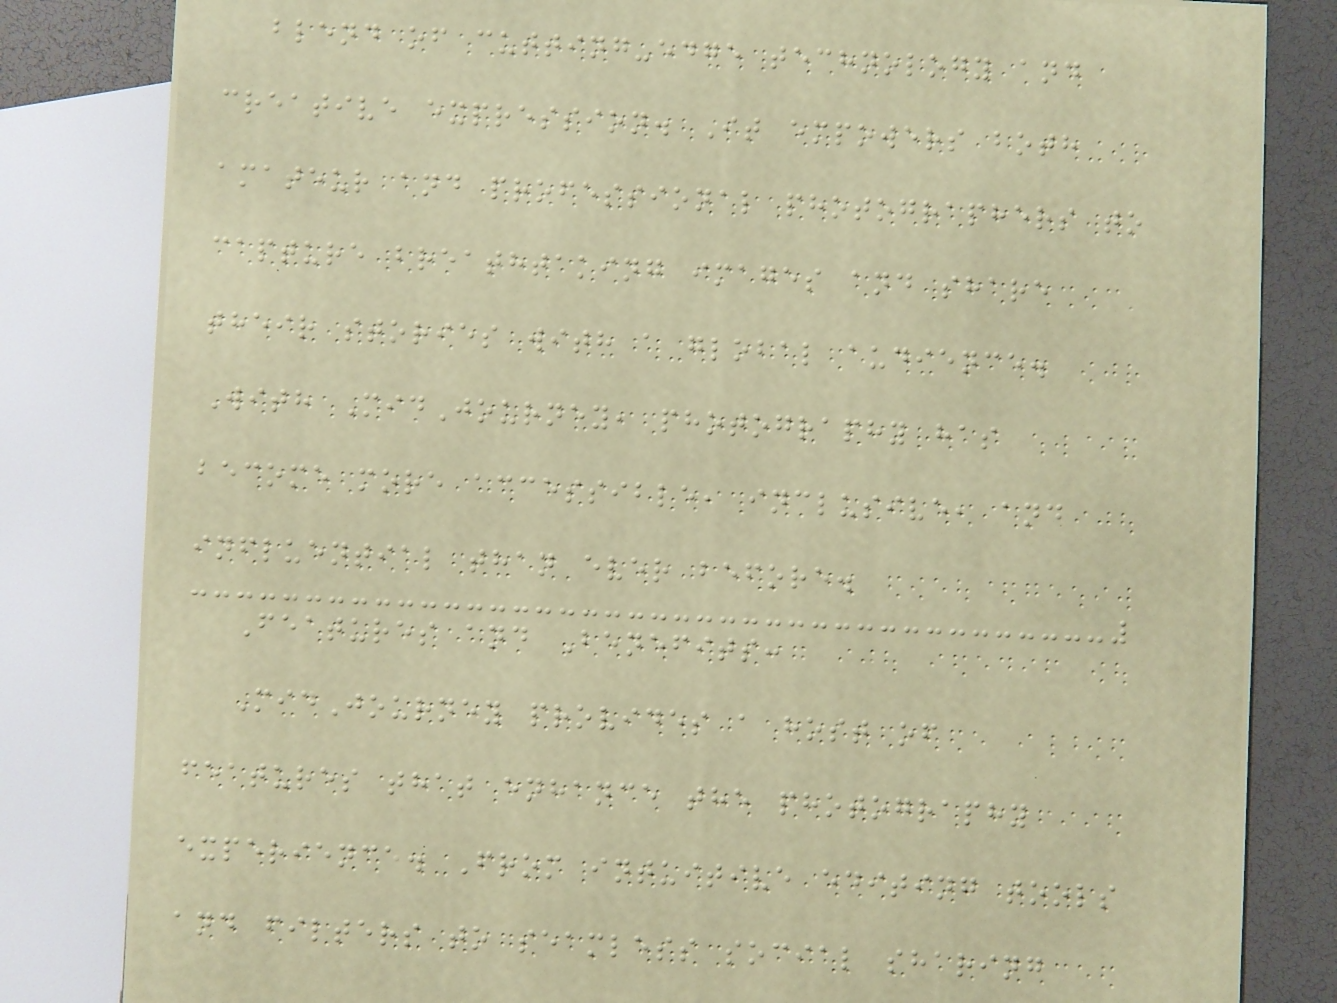blend of cutting-edge technology and
creative expression. It empowers both
amateur and professional photographers to
capture breathtaking images and share
their stories with a global audience.
With MidJourney, photography has
become more accessible, inclusive, and
influential than ever before.
Features and Benefits:
MidJourney provides a host of
features that enhance the photography
experience. From intuitive editing tools
and filters to seamless social sharing
